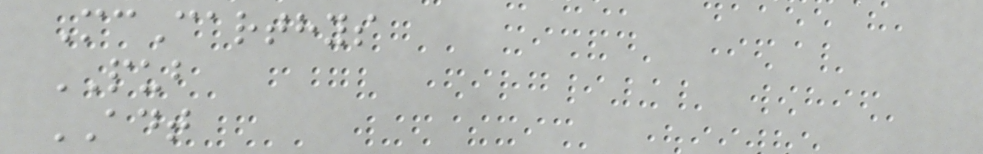McCarthys
PUB
ADT
